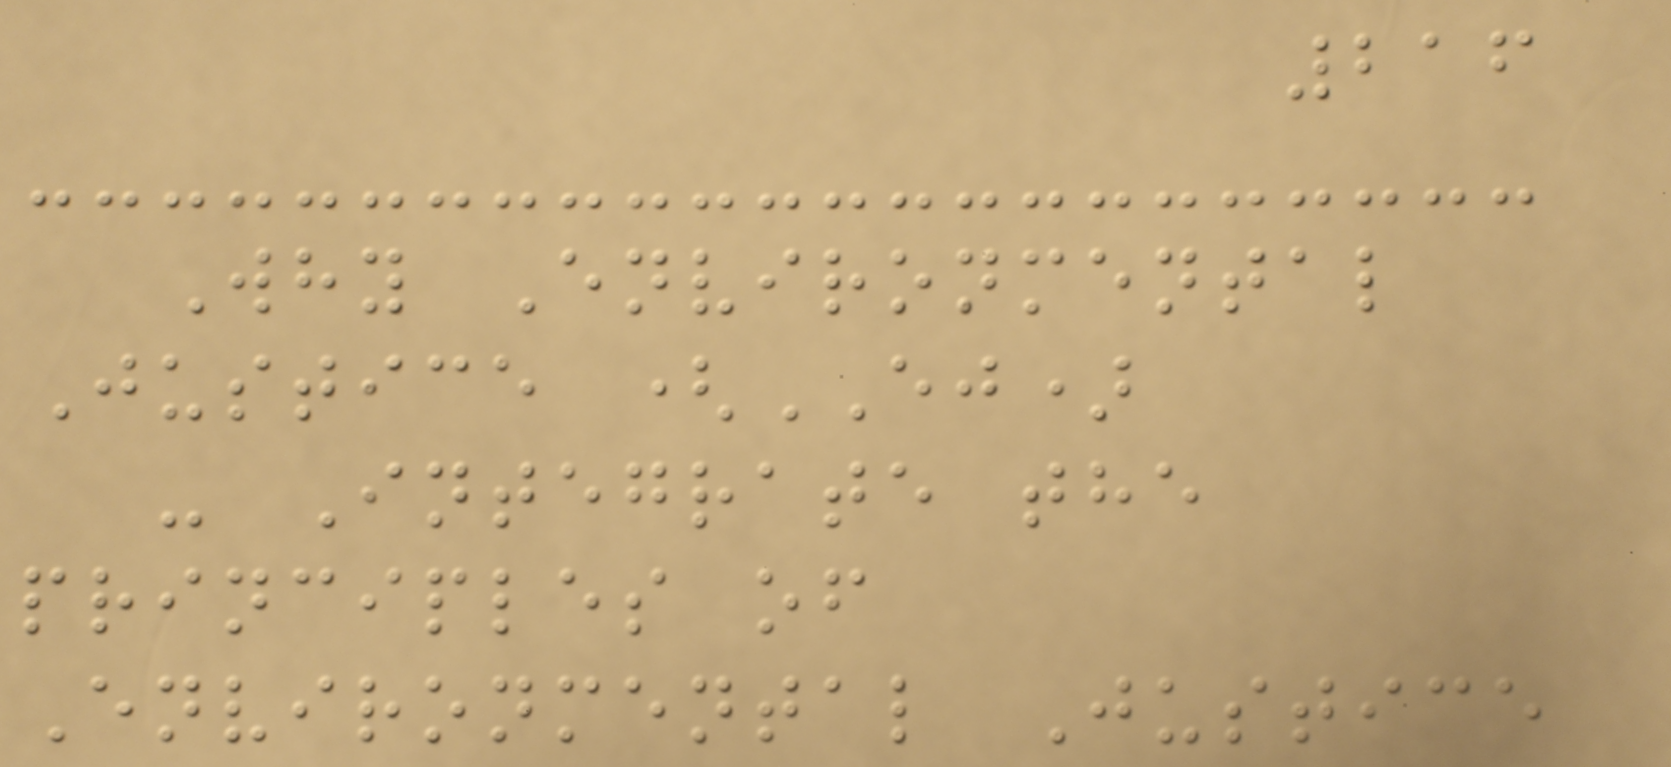216
Why Environmental
Justice (EJ)
- Integrate the
principles of
Environmental Justice
